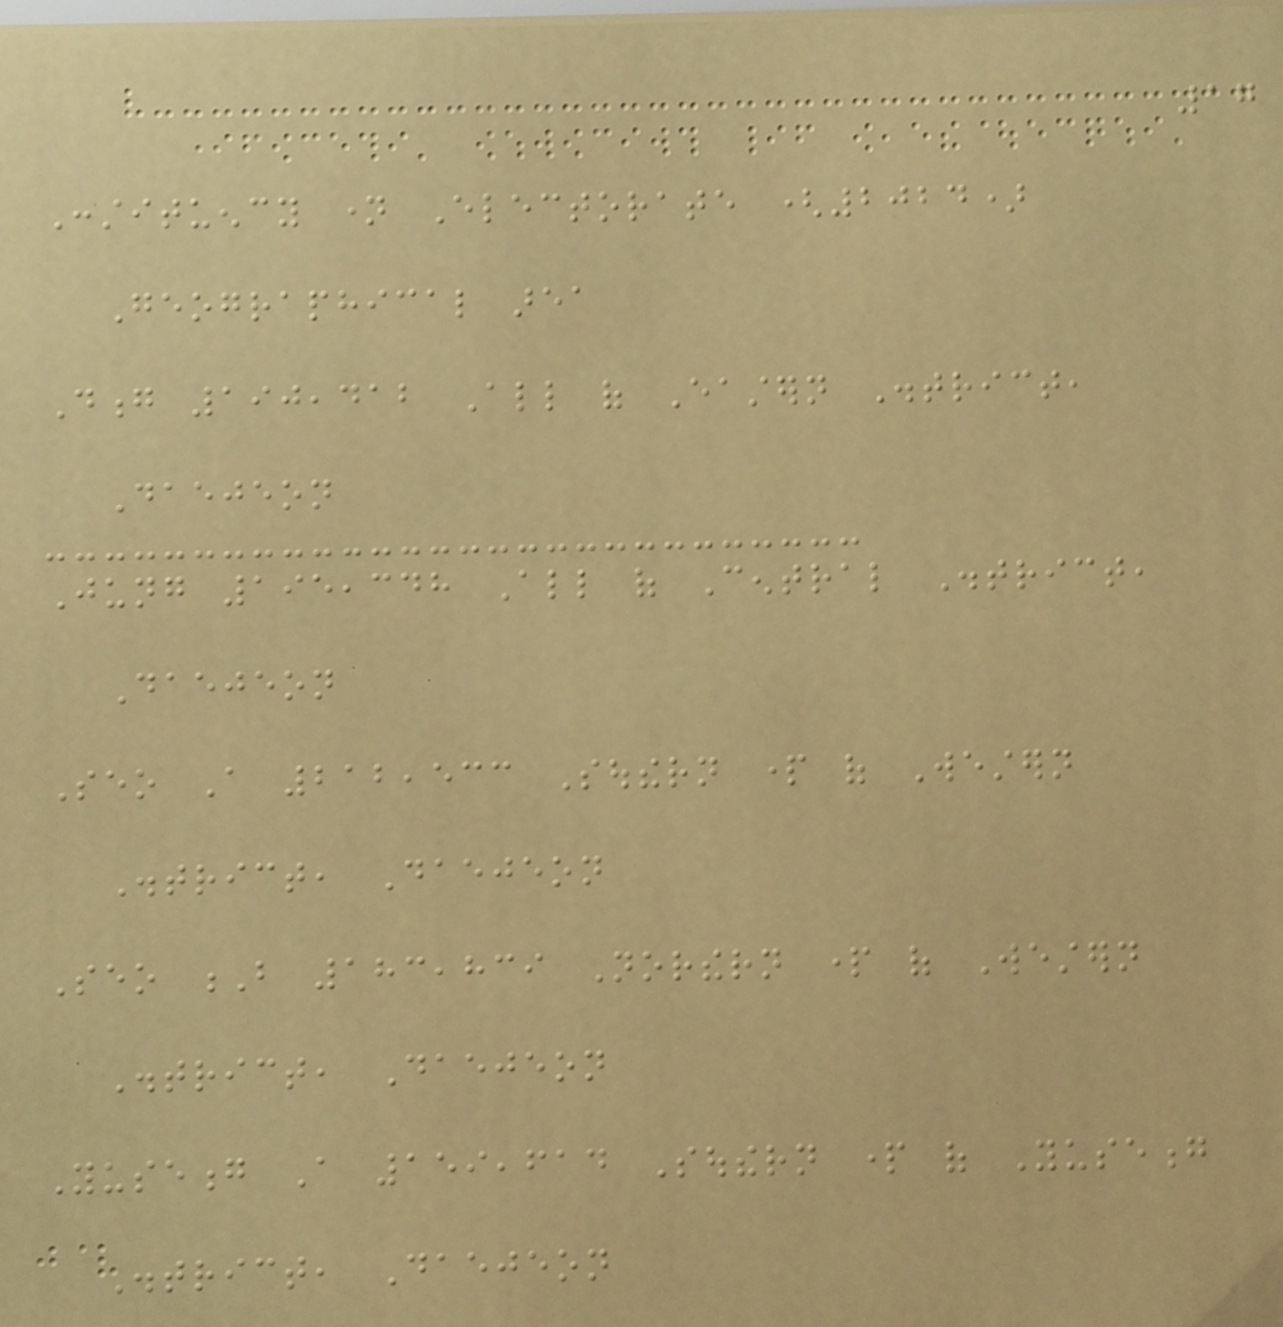17
Constituency name Electorate (2024)
Geographical area
Dong 190,412 All of Eastern District,
Daejeon
Jung 195,348 All of Central District,
Daejeon
Seo A 212,533 Southern part of Western
District, Daejeon
Seo B 183,839 Northern part of Western
District, Daejeon
Yuseong A 159,614 Southern part of Yuseong
District, Daejeon
